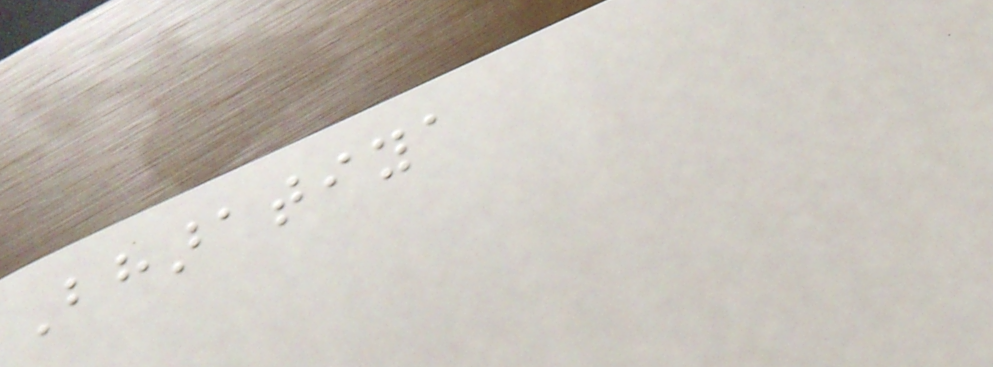Bharatiya
